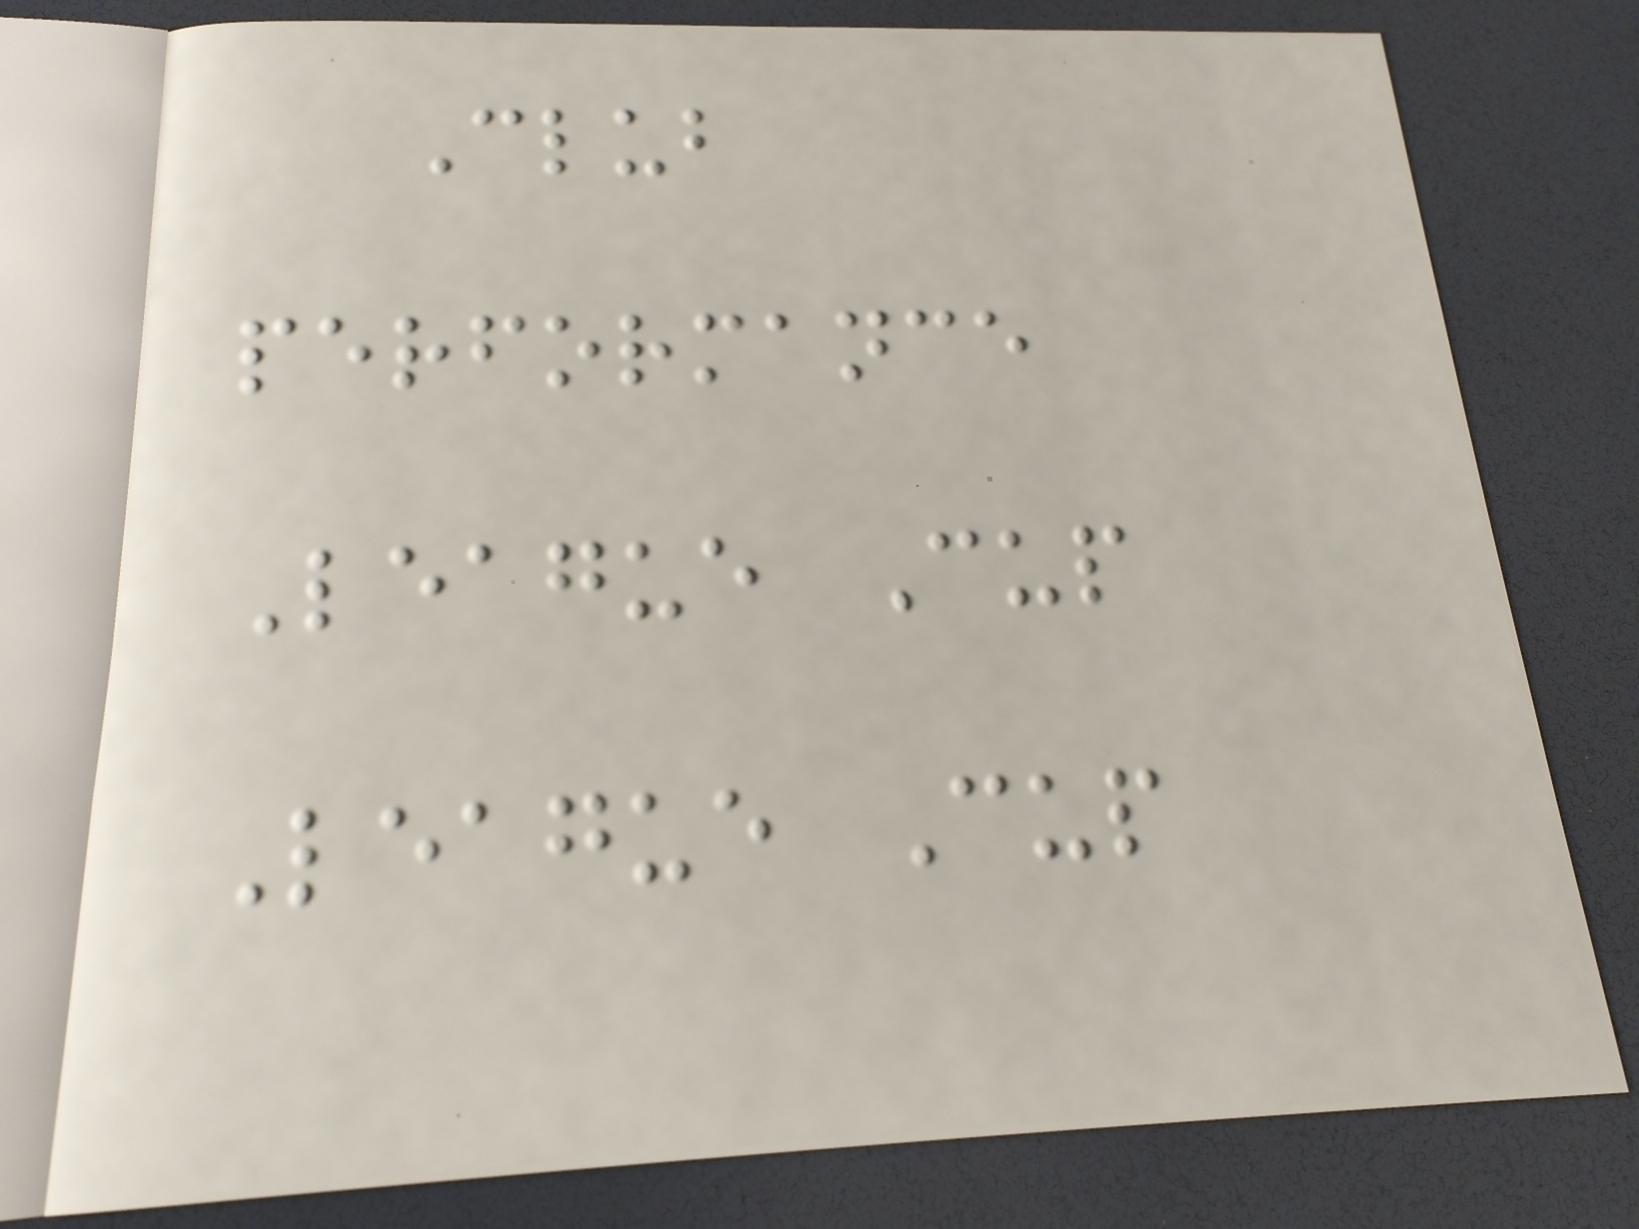Club
performance
League Cup
League Cup
